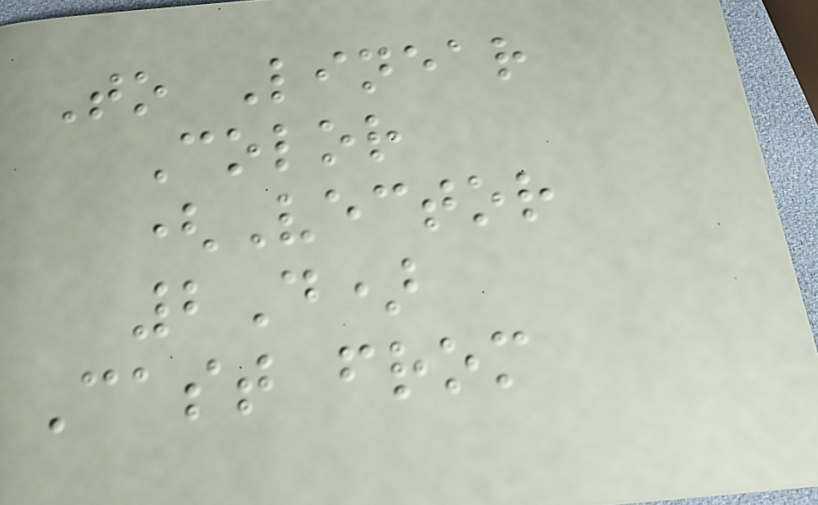To Linear
Color
(Vector
2D)
Cast from
